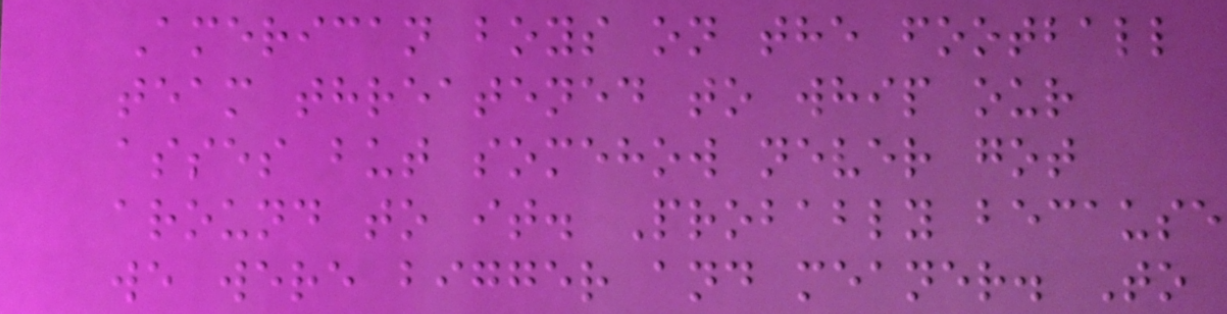American boys on the football
team threatened to whip our
asses but somehow never got
around to it. Probably because
we were bigger and meaner. To
